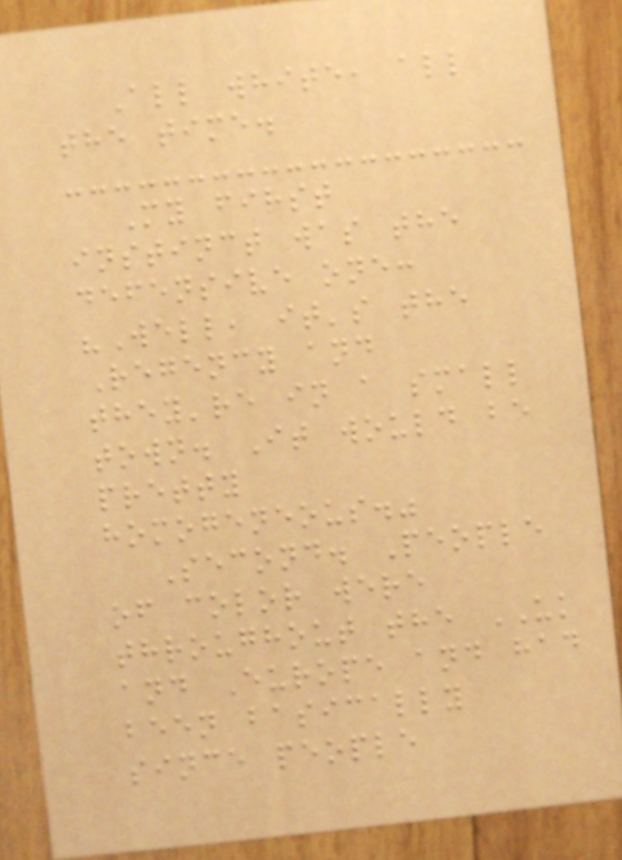All white, all
the time.
My first
instinct was the
defensive one:
"Well, it's the
Regency and
they're in a small
town. It would be
pretty
homogeneous."
Second. People
of color were
throughout the UK
and Europe and had
been basically
since people
